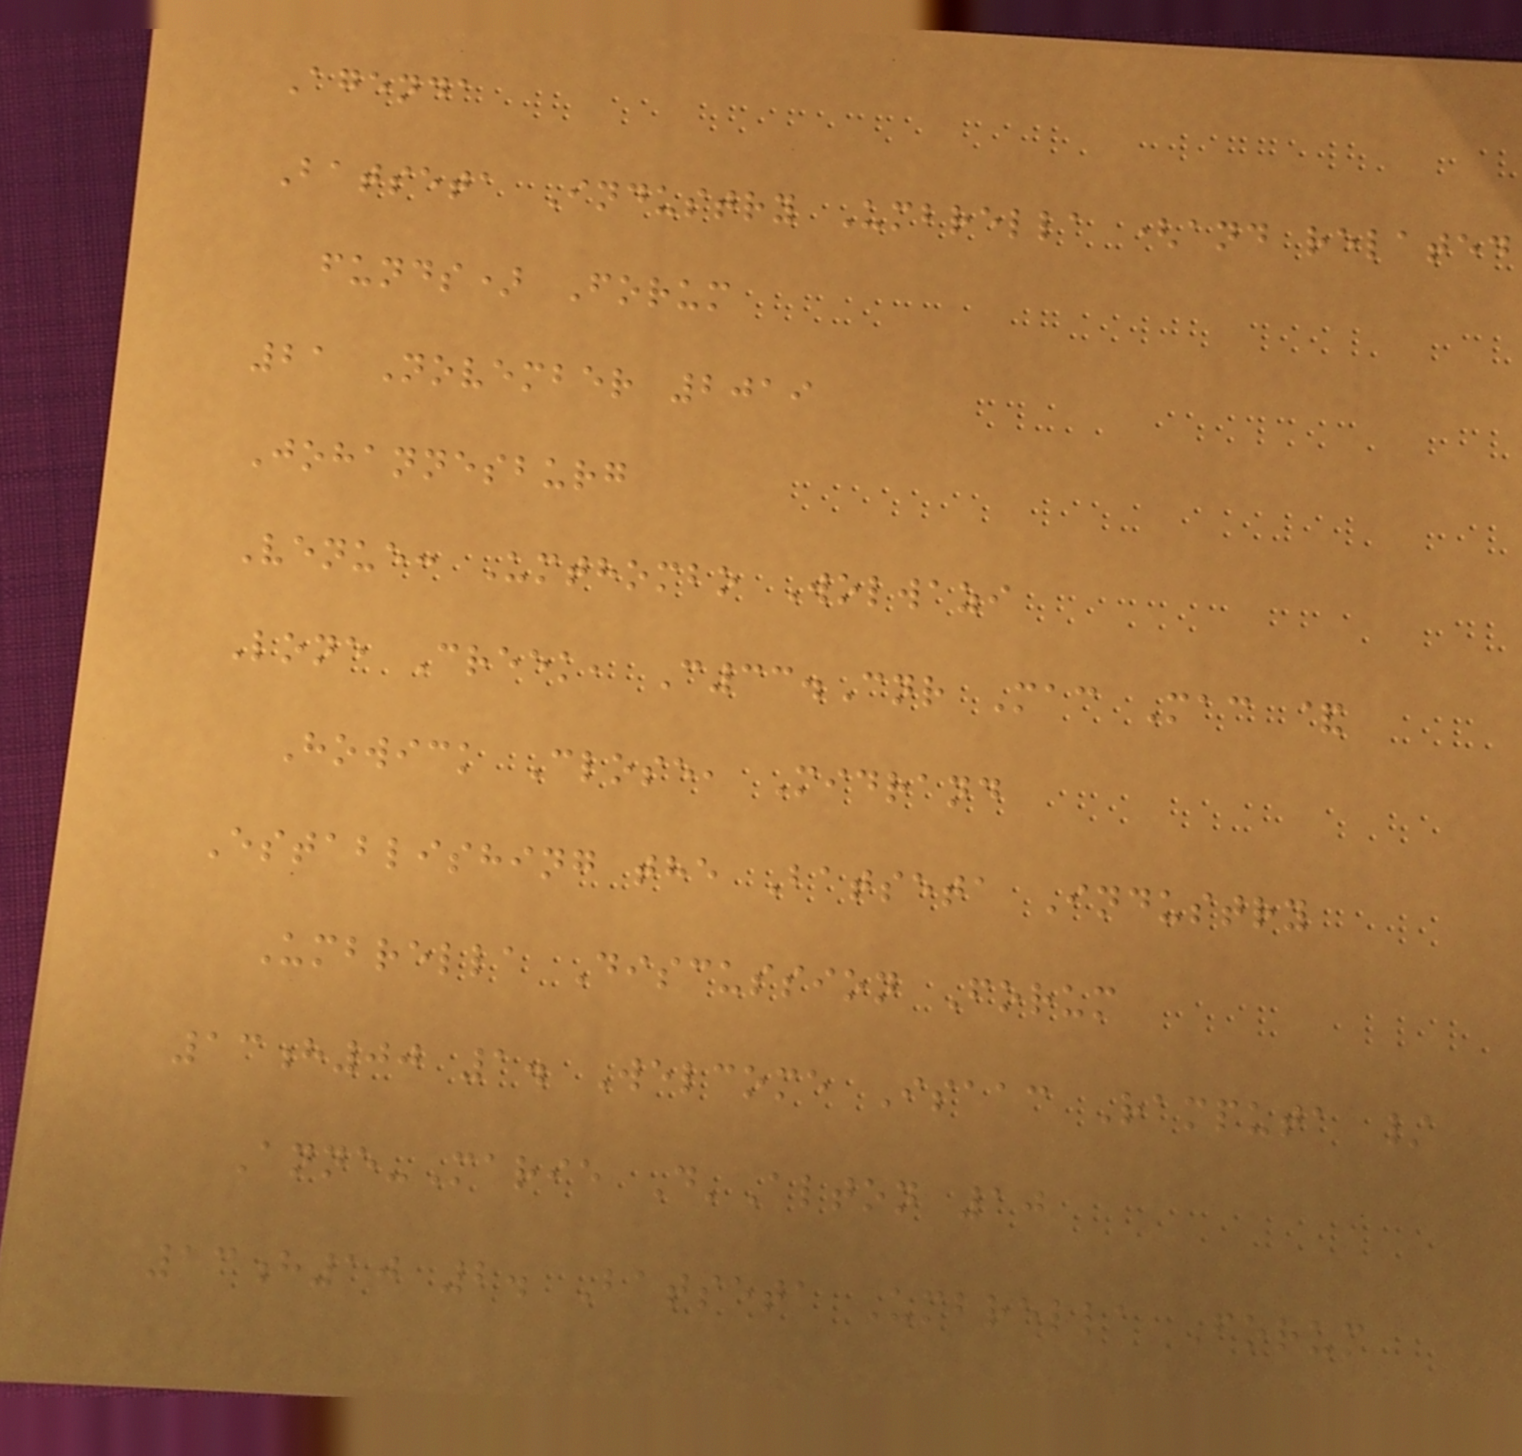Agenda
Batseta Industry Umbrella (and related
funds) Forum
21 November 2019
Johannesburg
Venue: Umthombo Wolwazi
Lone Creek, C33.Cnr Mac Mac &
Howick Close, Midrand
Establishing the Batseta Industry
Umbrella Discussion Forum
13h00 1. Welcome Isaac Ramputa /
Anne-Marie D'Alton 10
13h10 2. Batseta Umbrella Forum
